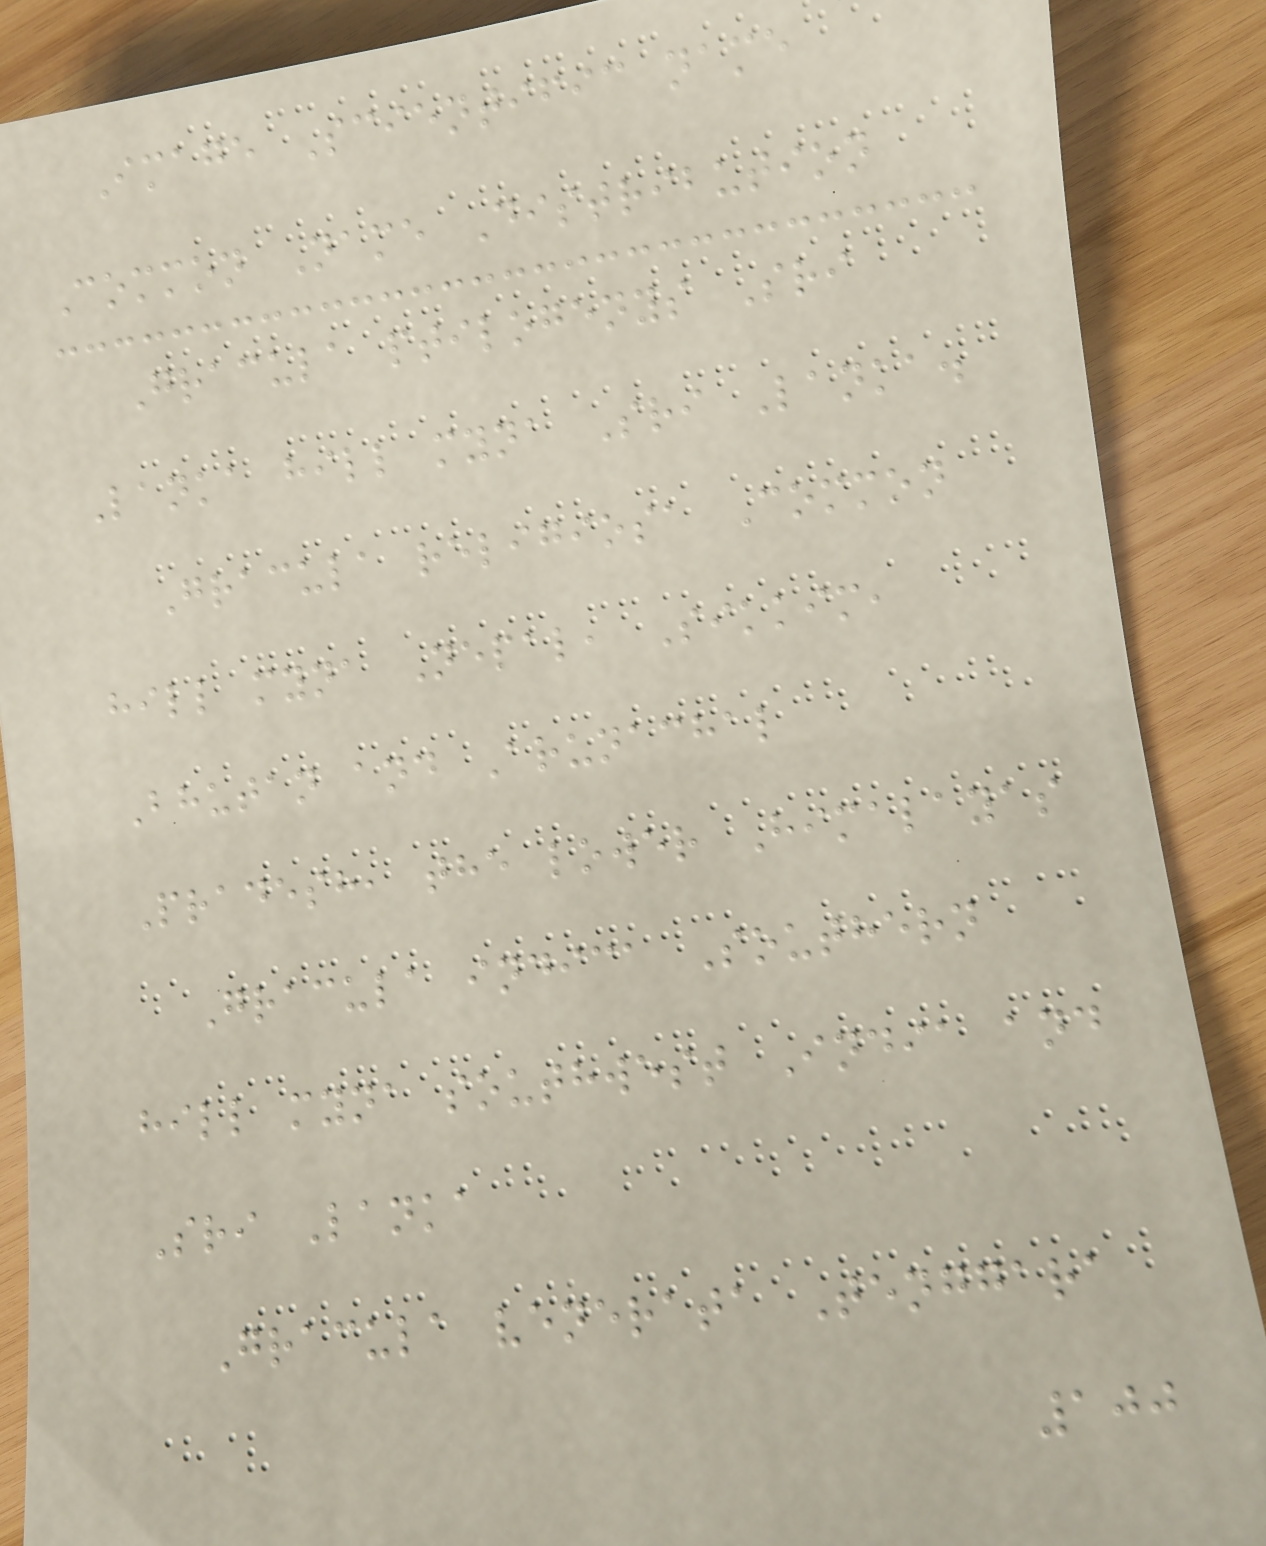Image Scientific name
Common Name Distribution
Gracula ptilogenys Sri
Lanka hill myna Sri Lanka.
Gracula religiosa Common
hill myna Nepal, Sikkim,
Bhutan and Arunachal
Pradesh, the lower Himalayas
Gracula indica Southern
hill myna southwest India and
Sri Lanka
Gracula venerata Tenggara
100
